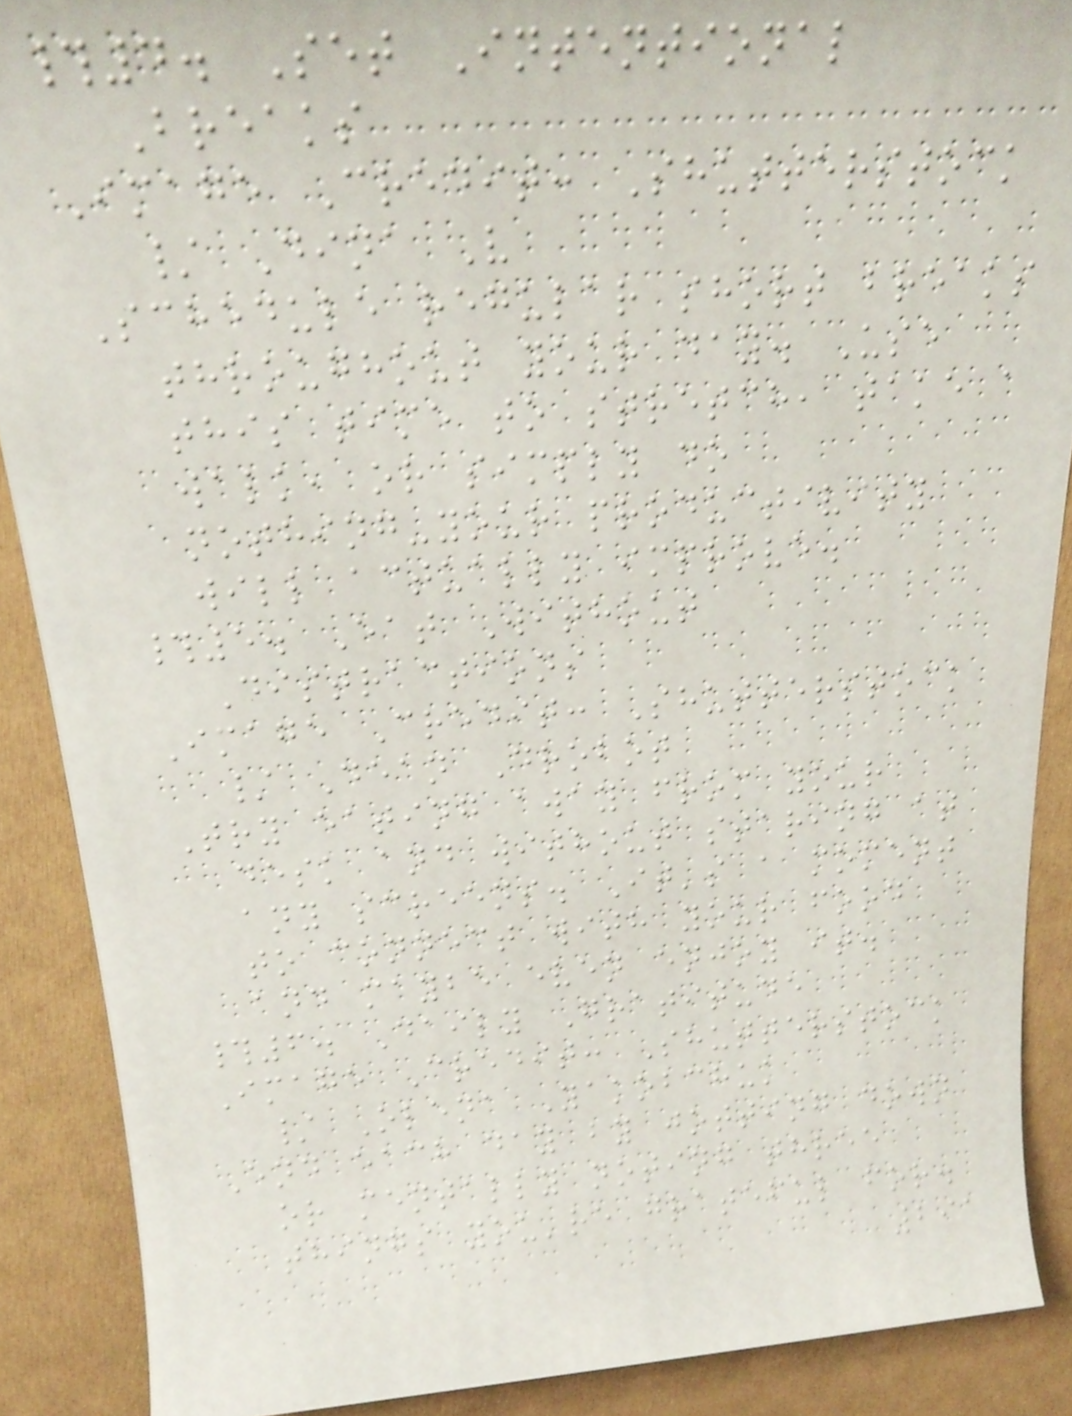#4. Set Intentional
Breaks
Image Credit: Shutterstock
/ Dina V
Schedule regular short breaks
throughout your day. Use
this time to stretch, take a
walk, or simply do
nothing-your productivity
will actually improve.
#5. Eat Without
Distractions
Image Credit: Shutterstock
/ Dean Drobot
Try eating away from your
desk and without staring at
any screens. It's a moment
to connect with your food
and maybe even enjoy it.
#6. Daily Gratitude
Image Credit: Shutterstock
/ Olena Yakobchuk
End each day by jotting down
or mentally noting three
things you're grateful for.
291
